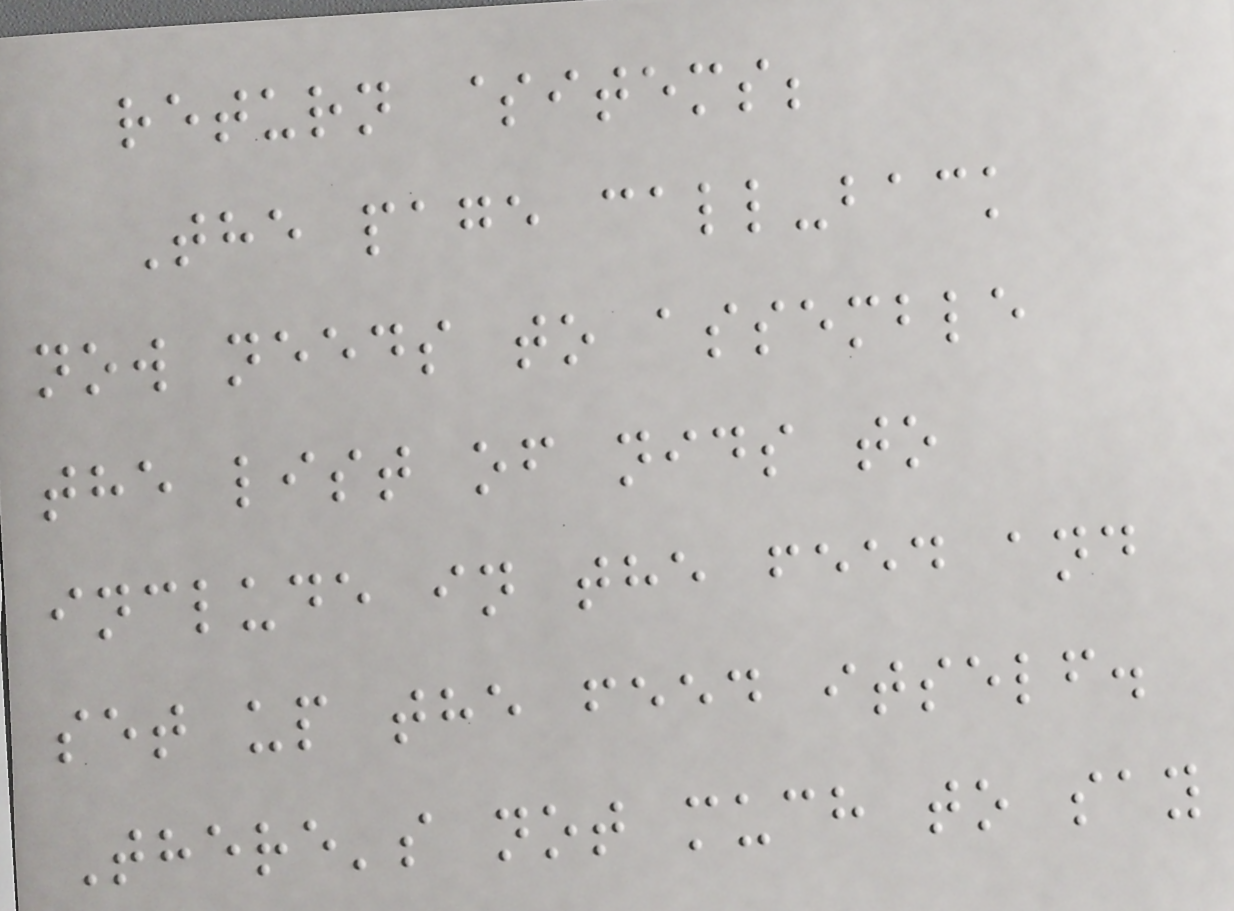return $items;
The page call-back
now needs to assemble
the list of nids to
include in the feed and
set up the feed itself.
There's not much to say
